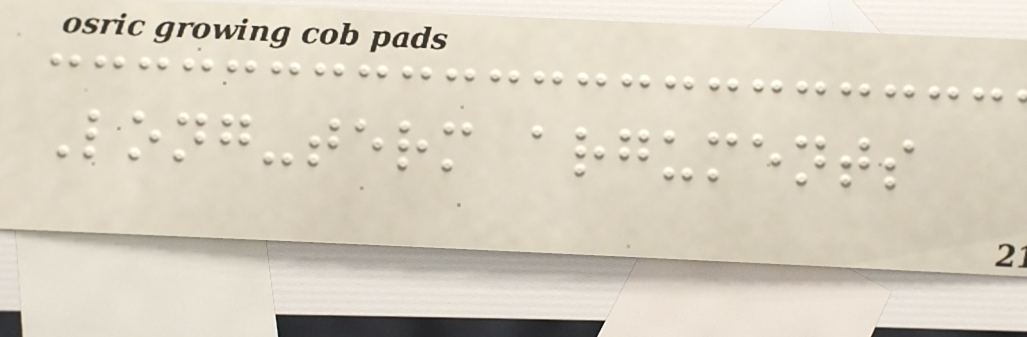Long-term arguments
